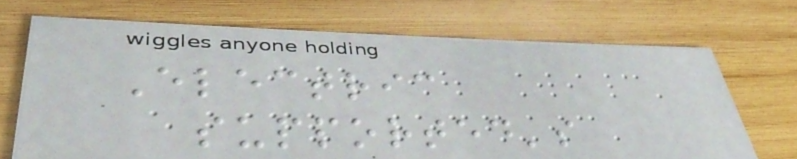Electric
supported's
